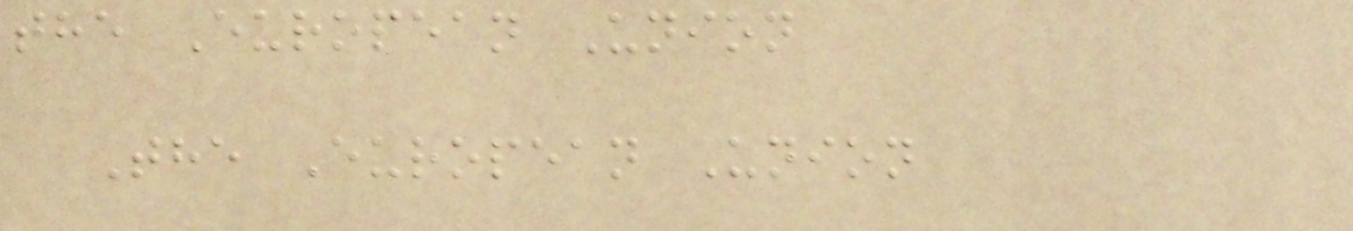the European Union
The European Union
